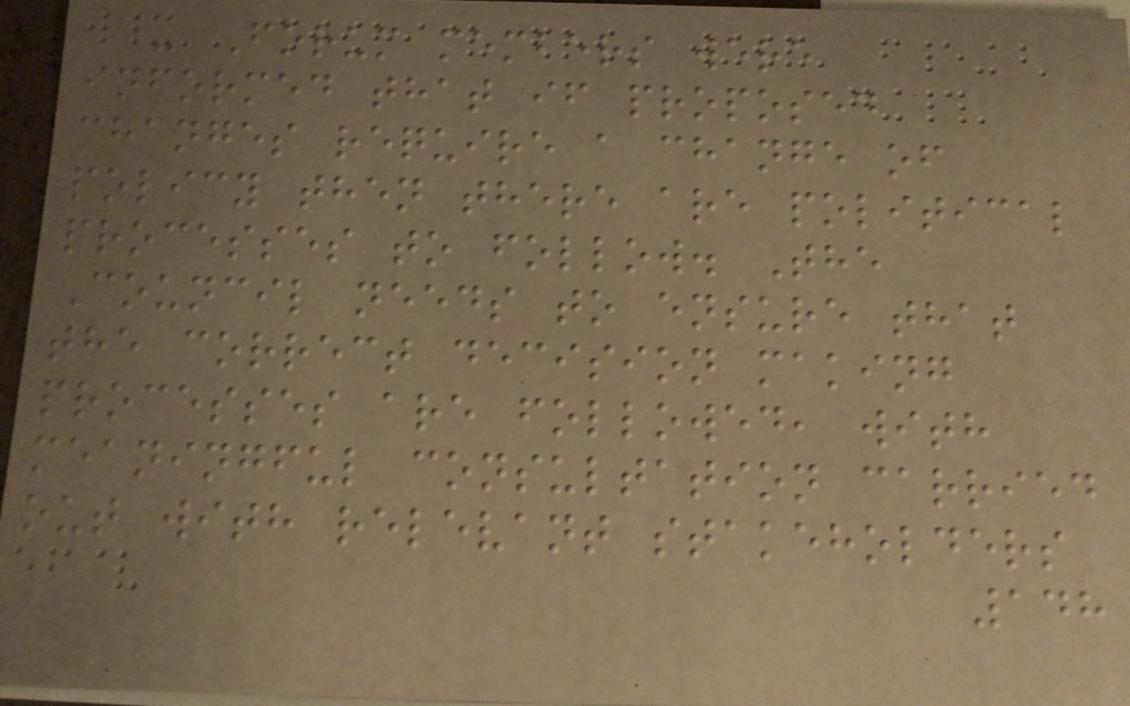- Forum members were
informed that if proposed
changes require a change of
policy then there are political
processes to follow. The
Council needs to ensure that
the correct decision making
processes are followed, with
meaningful consultation carried
out with relevant stakeholders
148
